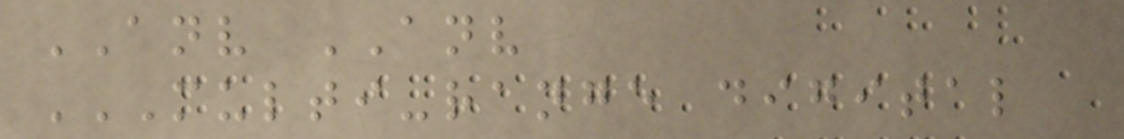ANV ANV
MULTI-RANGE DIGITAL
